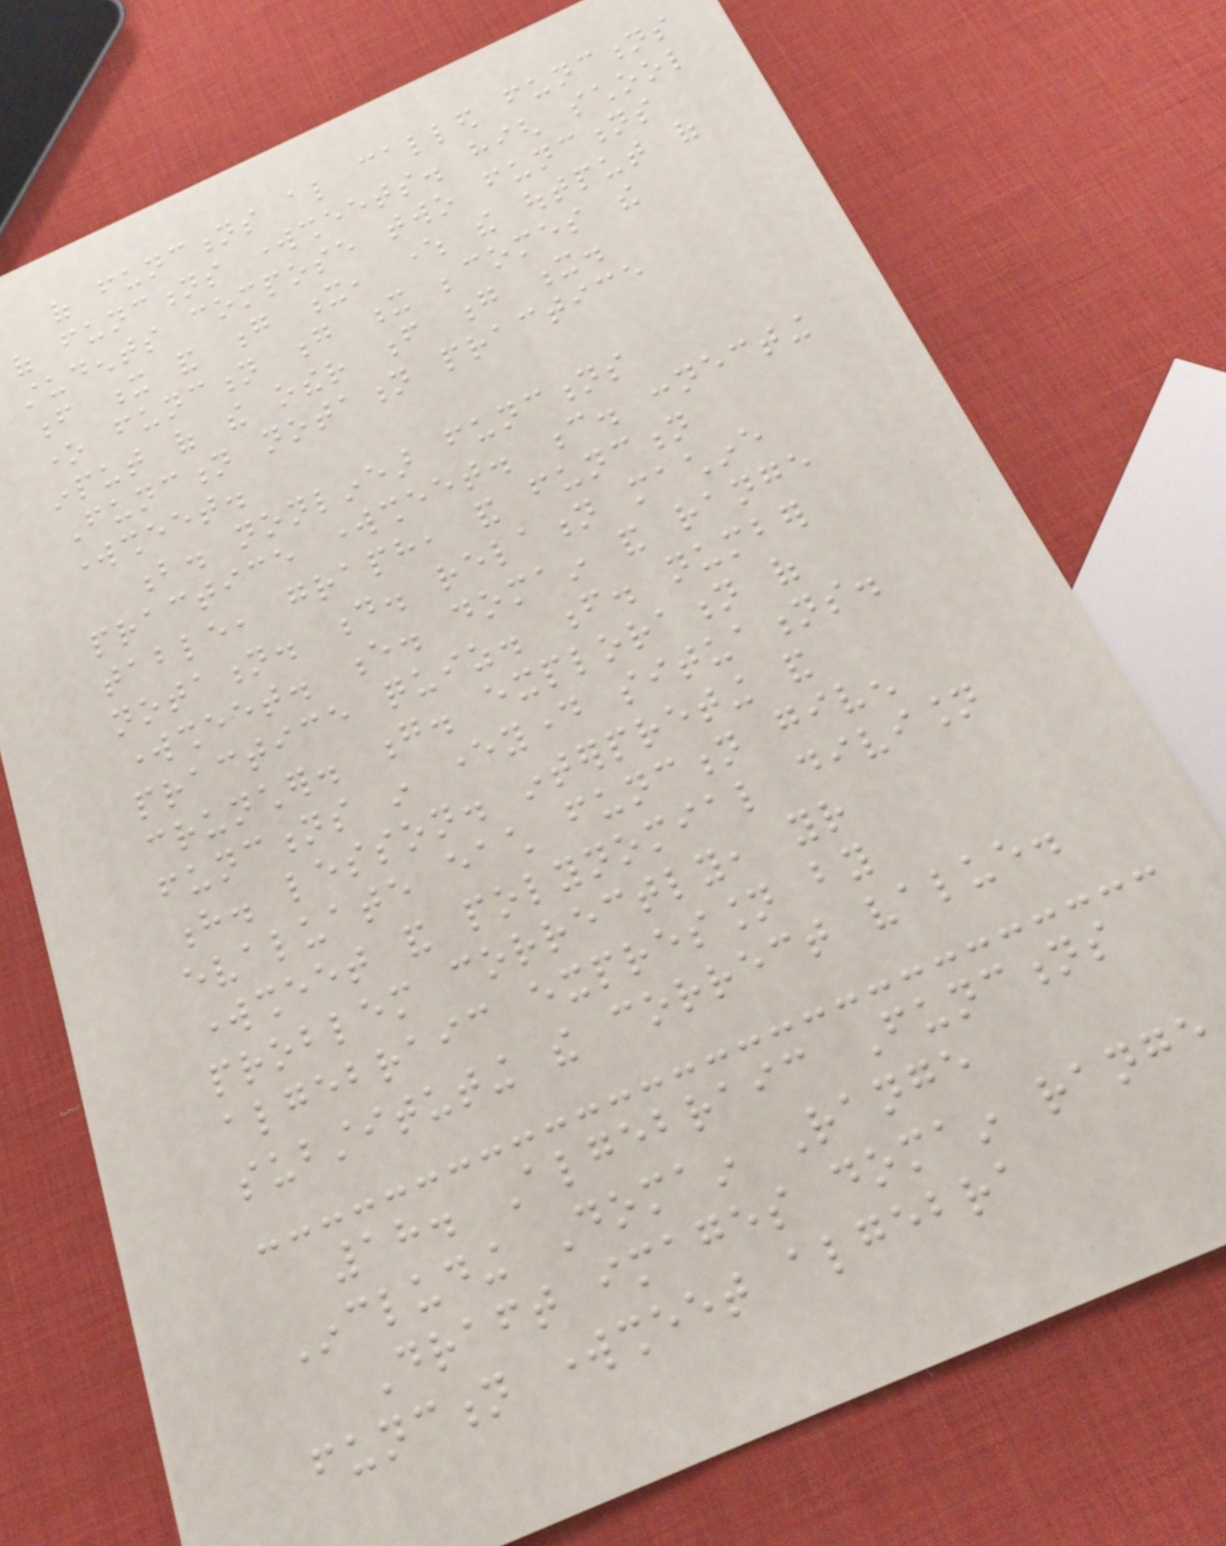of functions also called functions
of functions worksheets. high school
students compose two functions
f x and g x, where the output of
one function g x becomes the
input of the other f g x.
Function notation practice
worksheet.
b. nonlinear functions
practice worksheet. c. connecting
table, graph, and function
notation. d. relation machine
worksheet. e. domain and range
practice quiz. f. number
cruncher. g. exploration of
functions in everyday situations.
h. lesson. interpreting and
evaluate each function given
worksheet and polynomial division
problem correctly, your
algebraic expression by
substituting the correct value.
18. Algebraic Functions
Including Domain Range
Draft images domain range
function worksheet algebra
